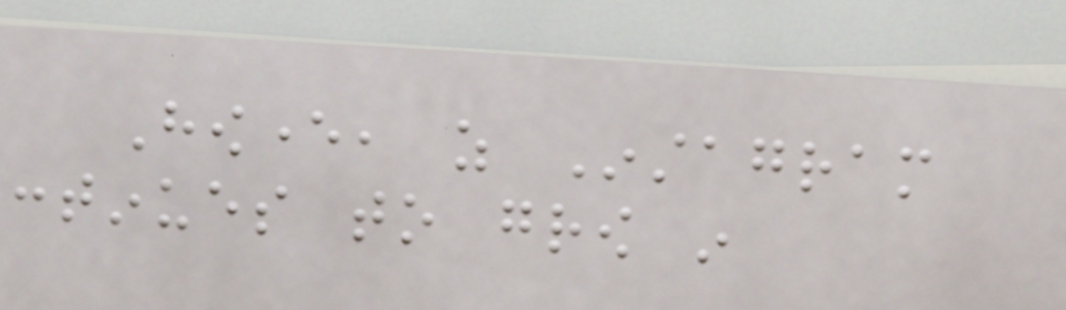However, as Instagram
continues to grow in
